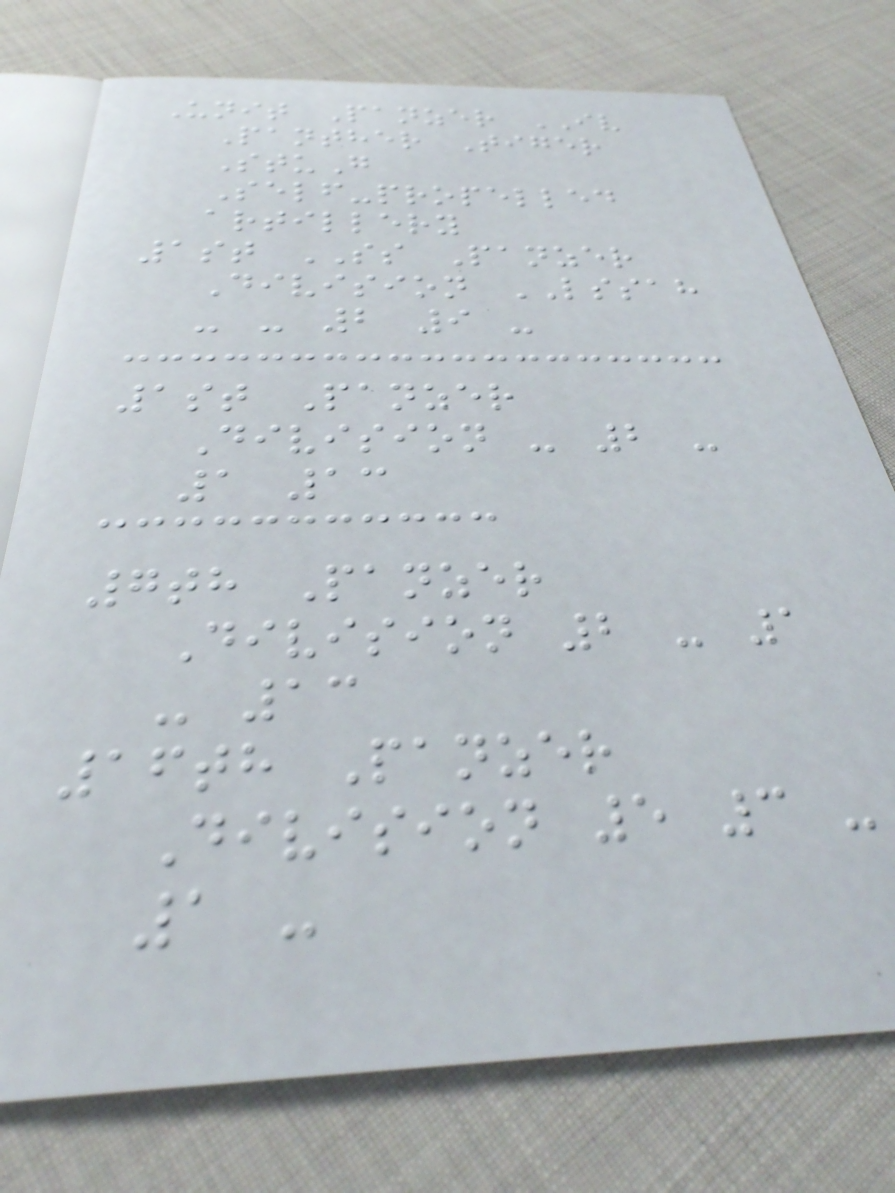Unit Panzer IV
Panther Tiger
StuG
Self-propelled
artillery
1st SS Panzer
Division LSSAH
- - 2 9 -
1st Panzer
Division - 2 -
1 13
7th Panzer
Division 2 - 1
- 13
16th Panzer
Division 5 3 -
1 -
